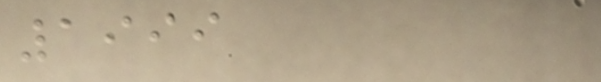1999
